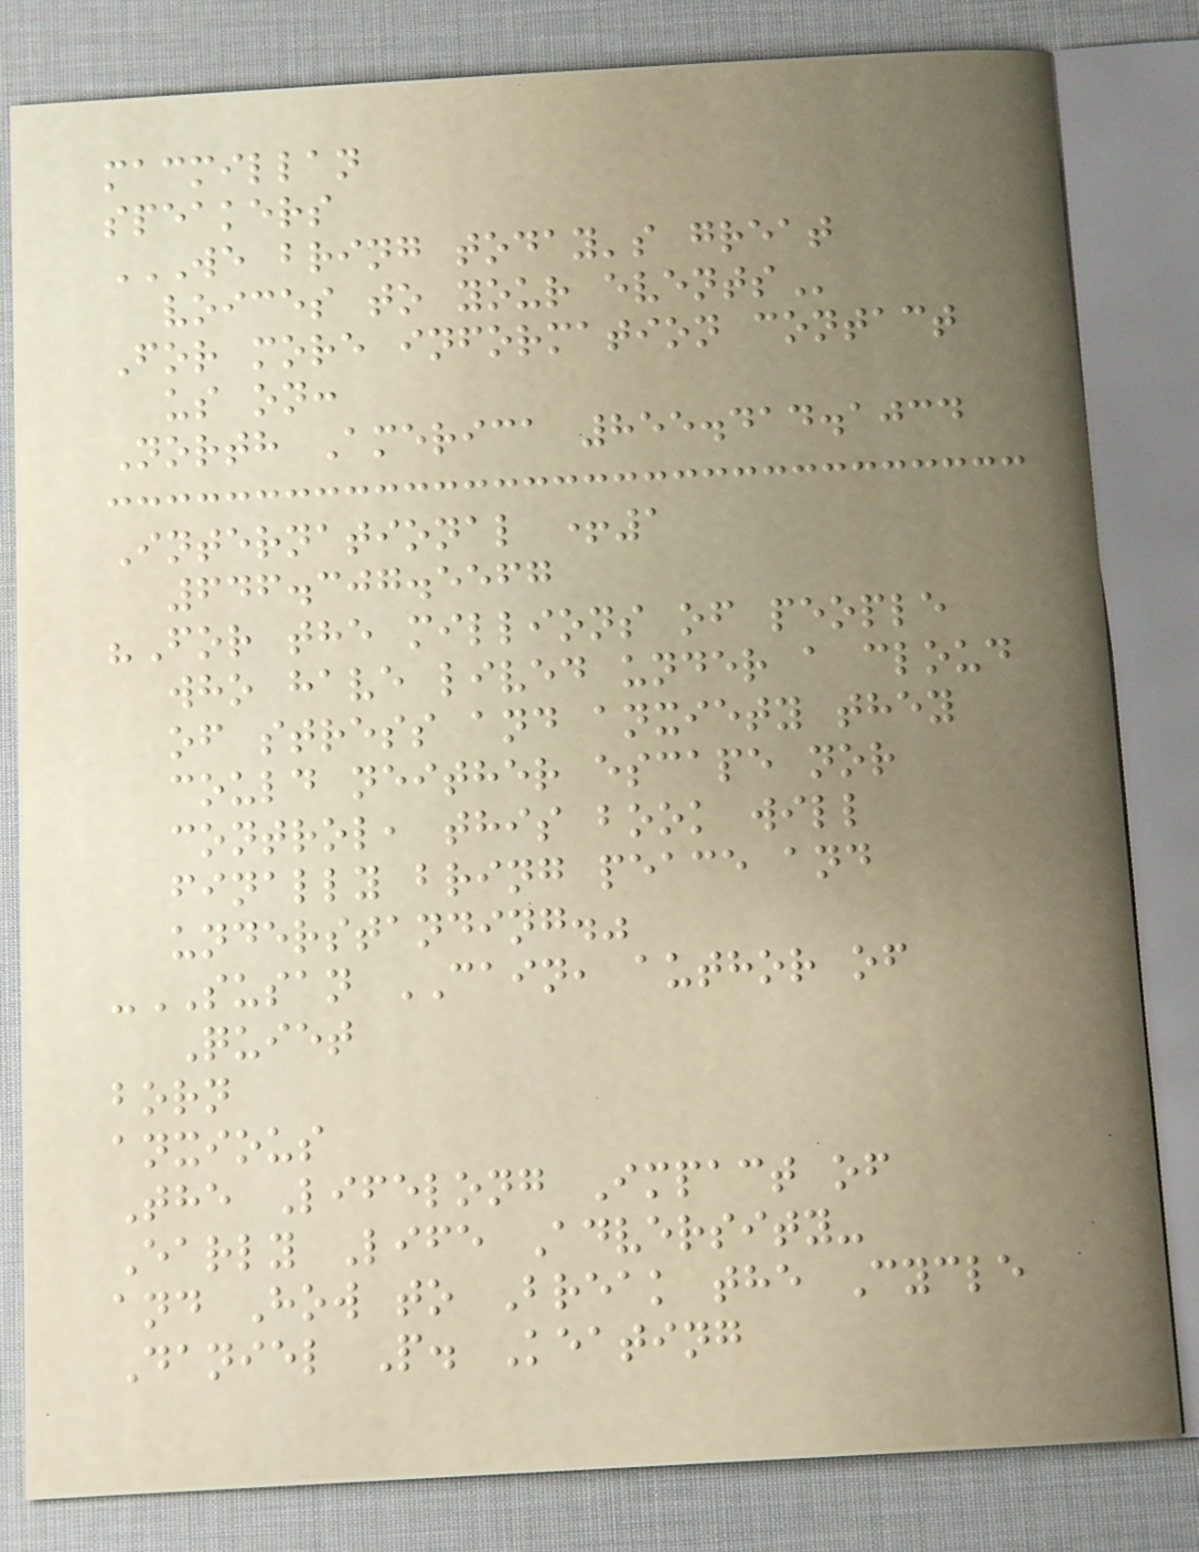macmillan
speakers
WE BRING TODAY'S GREAT
VOICES TO YOUR EVENTS
For more information contact
us on:
North America 855.414.1034
International +1
646.307.5567
"For the millions of people
who have lived under a cloud
of stress and anxiety they
could neither escape nor
control, this book will
finally bring peace and
understanding."
-SUSAN CAIN, author of
Quiet
born
anxious
The Lifelong Impact of
Early Life Adversity-
and How to Break the Cycle
Daniel P. Keating
